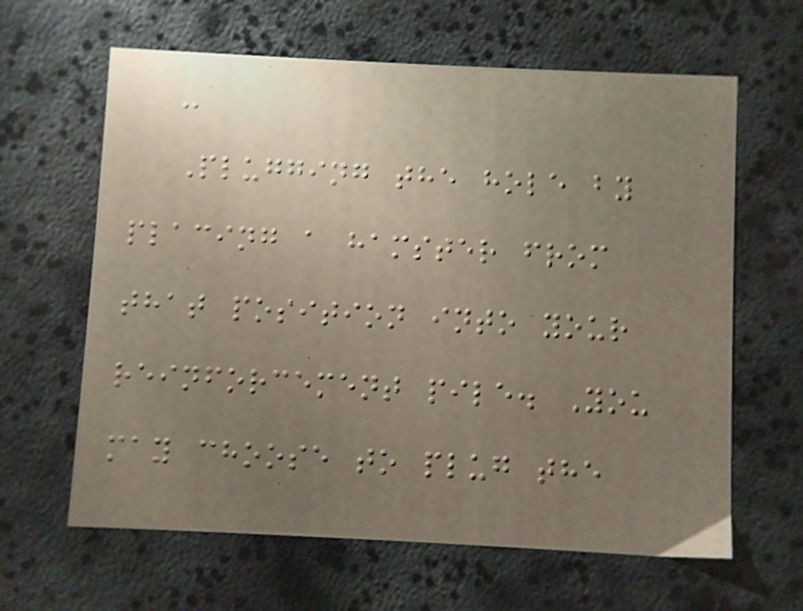-
Plugging the hole by
placing a hamster from
that position into your
reinforcement pile. You
may choose to plug the
